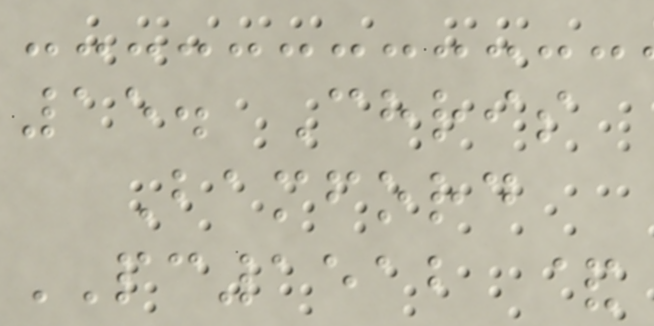15. Chris
Bamford
PC1512 &
